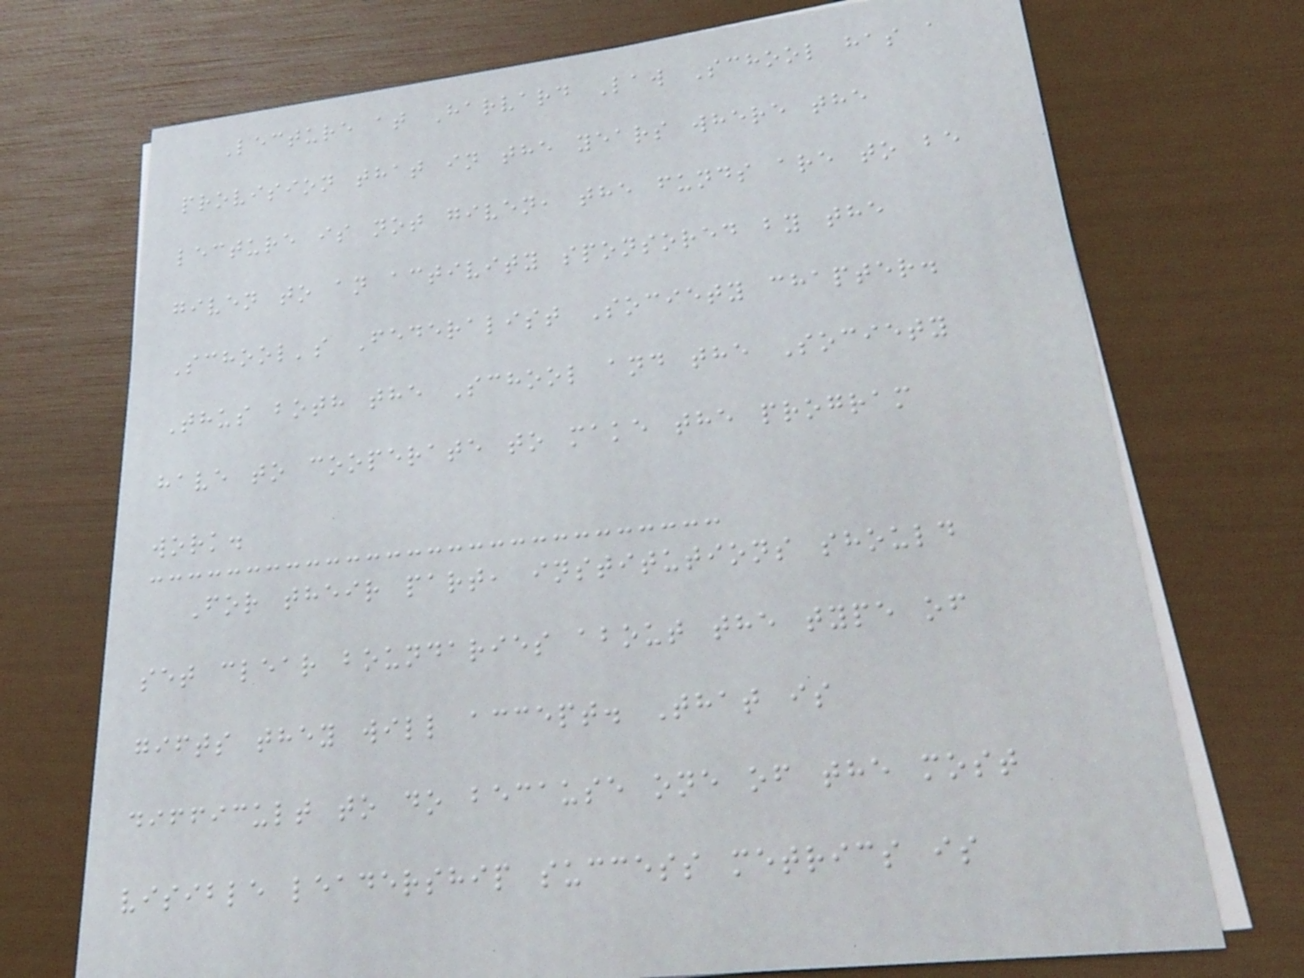Lecture at Harvard Law School has a
provision that in the years where the
lecture is not given, the funds are to be
given to an activity sponsored by the
School's Federalist Society chapter.
Thus both the School and the Society
have to cooperate to make the program
work.
For their part, institutions should
set clear boundaries about the type of
gifts they will accept. That is
difficult to do because one of the most
visible leadership success metrics is
